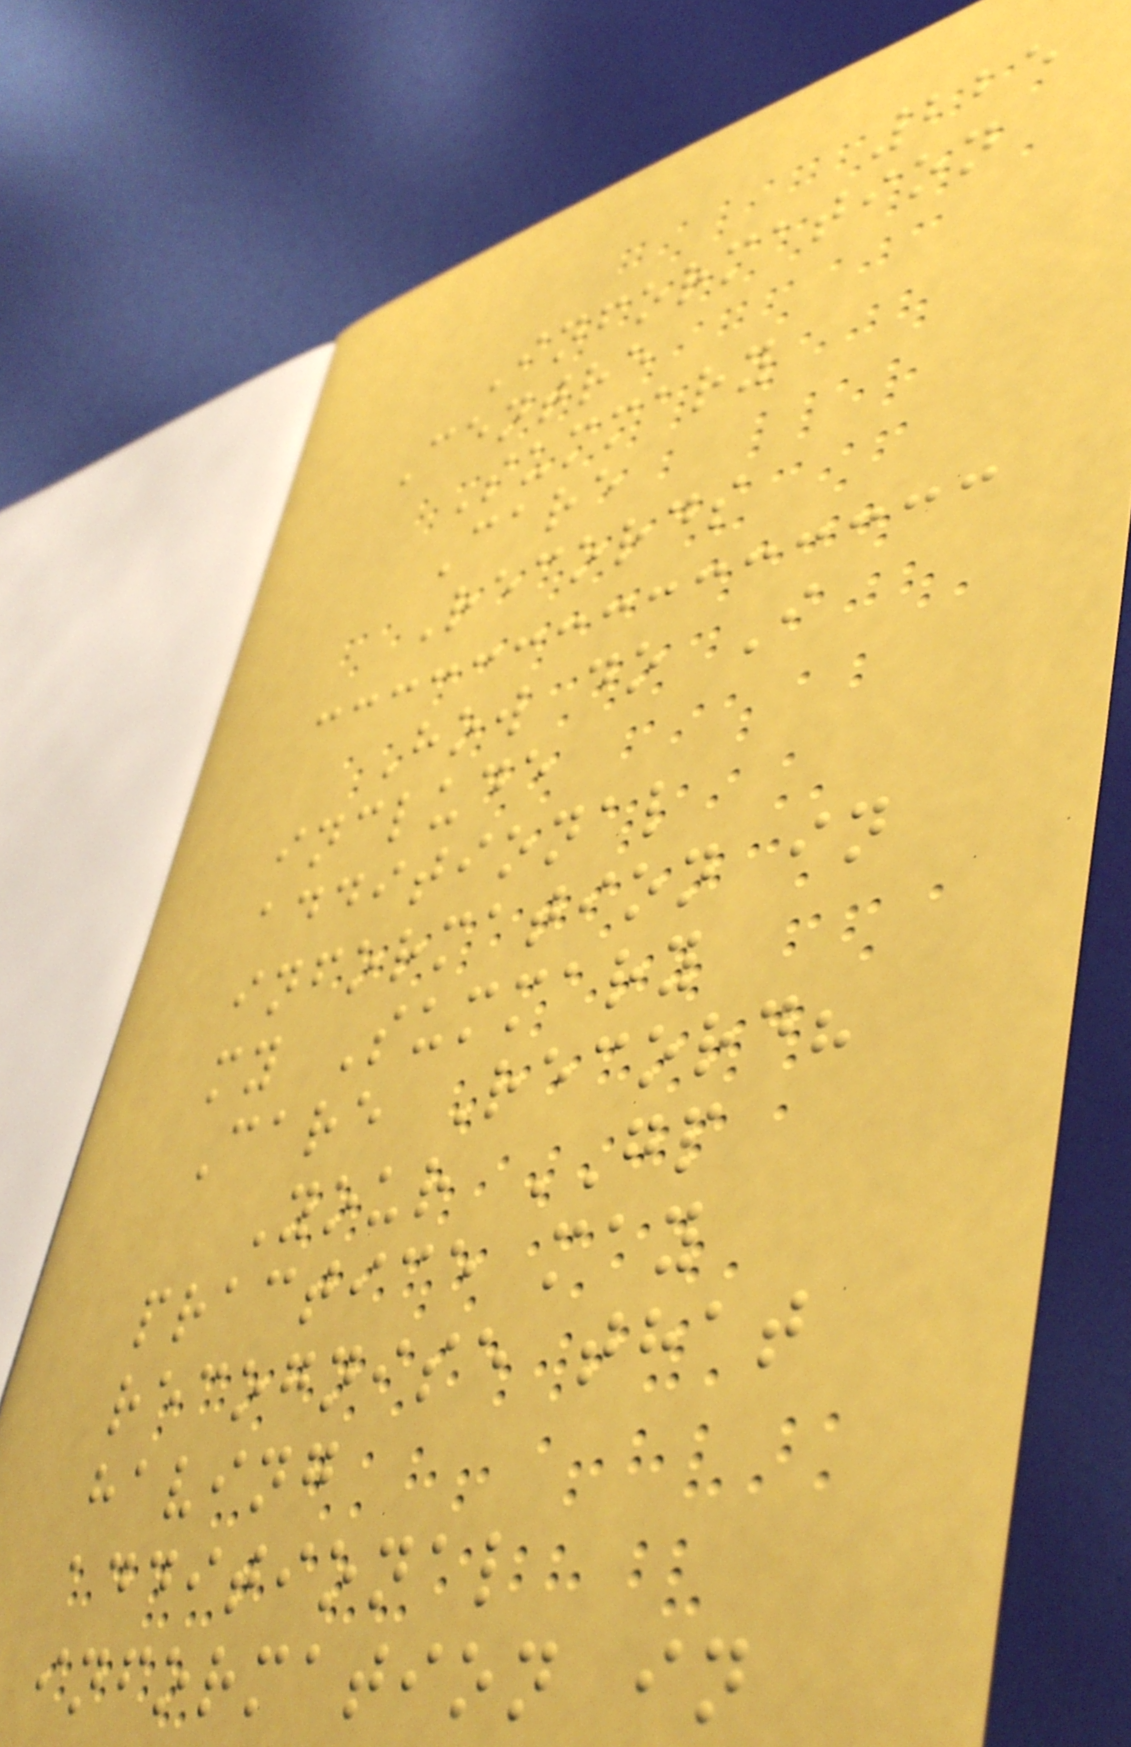225
Information
Centre
Summary
Care
Records
How do I
include
additional
information in
my Summary
Care Record?
Your GP
practice may
recognise that
having
additional
information in
